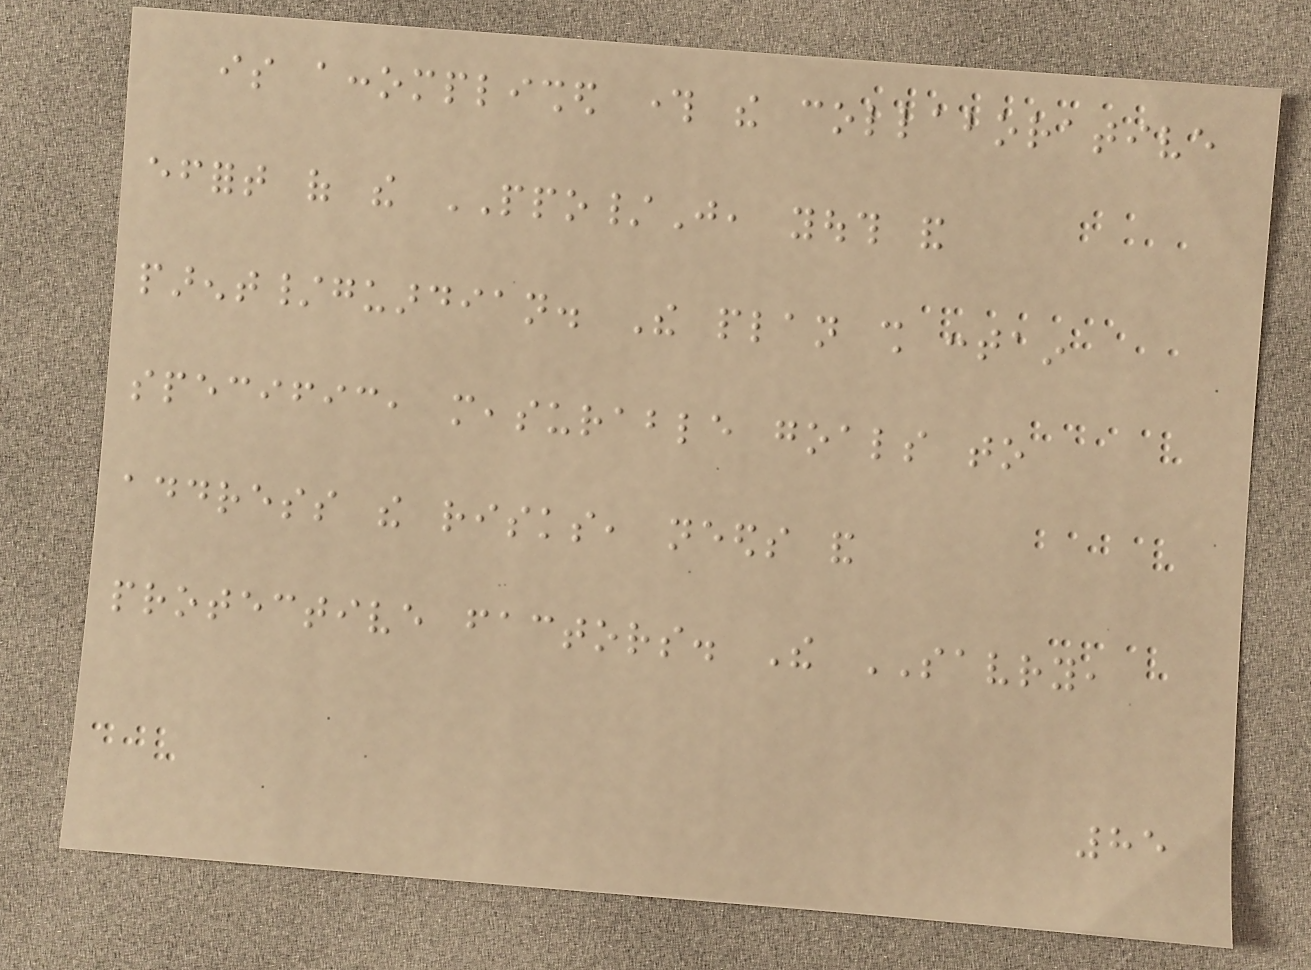is accomplished through the collaborative
effort of the PPO/J, youth and
parent/guardian. The plan shall contain
specific, measurable goals to
address the risks, needs and
protective factors. The SAVRY,
85
